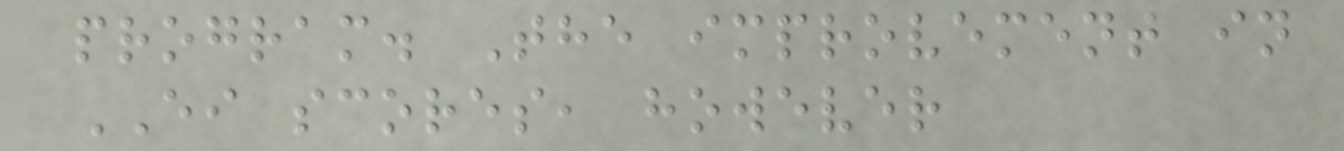program. The improvement in
EI scores, however
